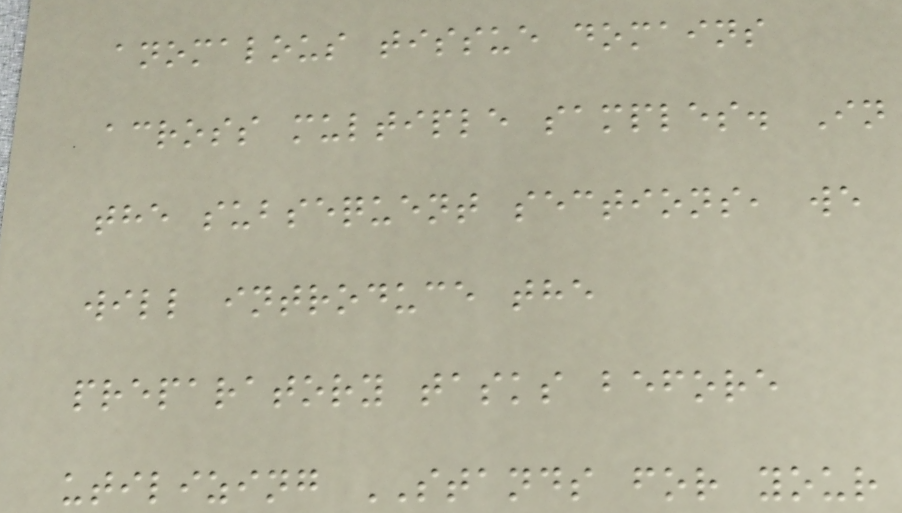anomalous tissue domains
across multiple samples. In
the subsequent sections, we
will introduce the
preparatory tasks before
utilizing STANDS for your
